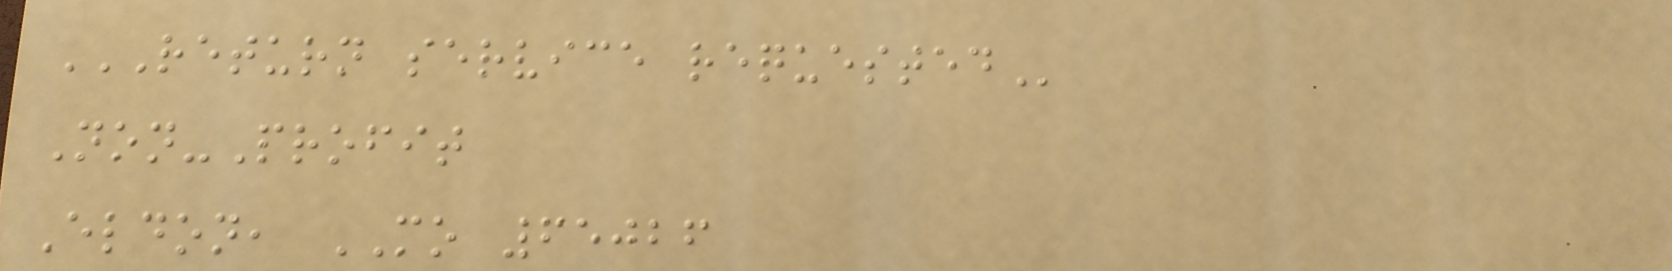RETURN SERVICE REQUESTED
Non-Profit
Eldon, MO 65026
